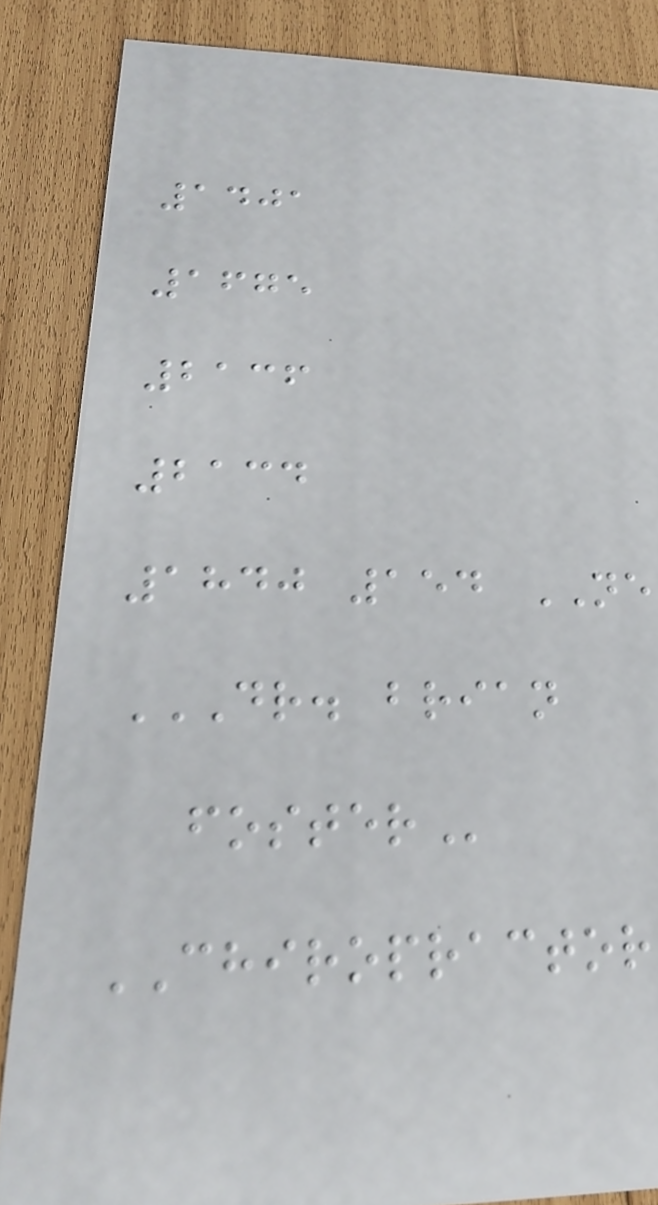1401
1675
2136
2134
1840 154 NE
DR. BRIAN
FOSTER
CHIROPRACTOR
